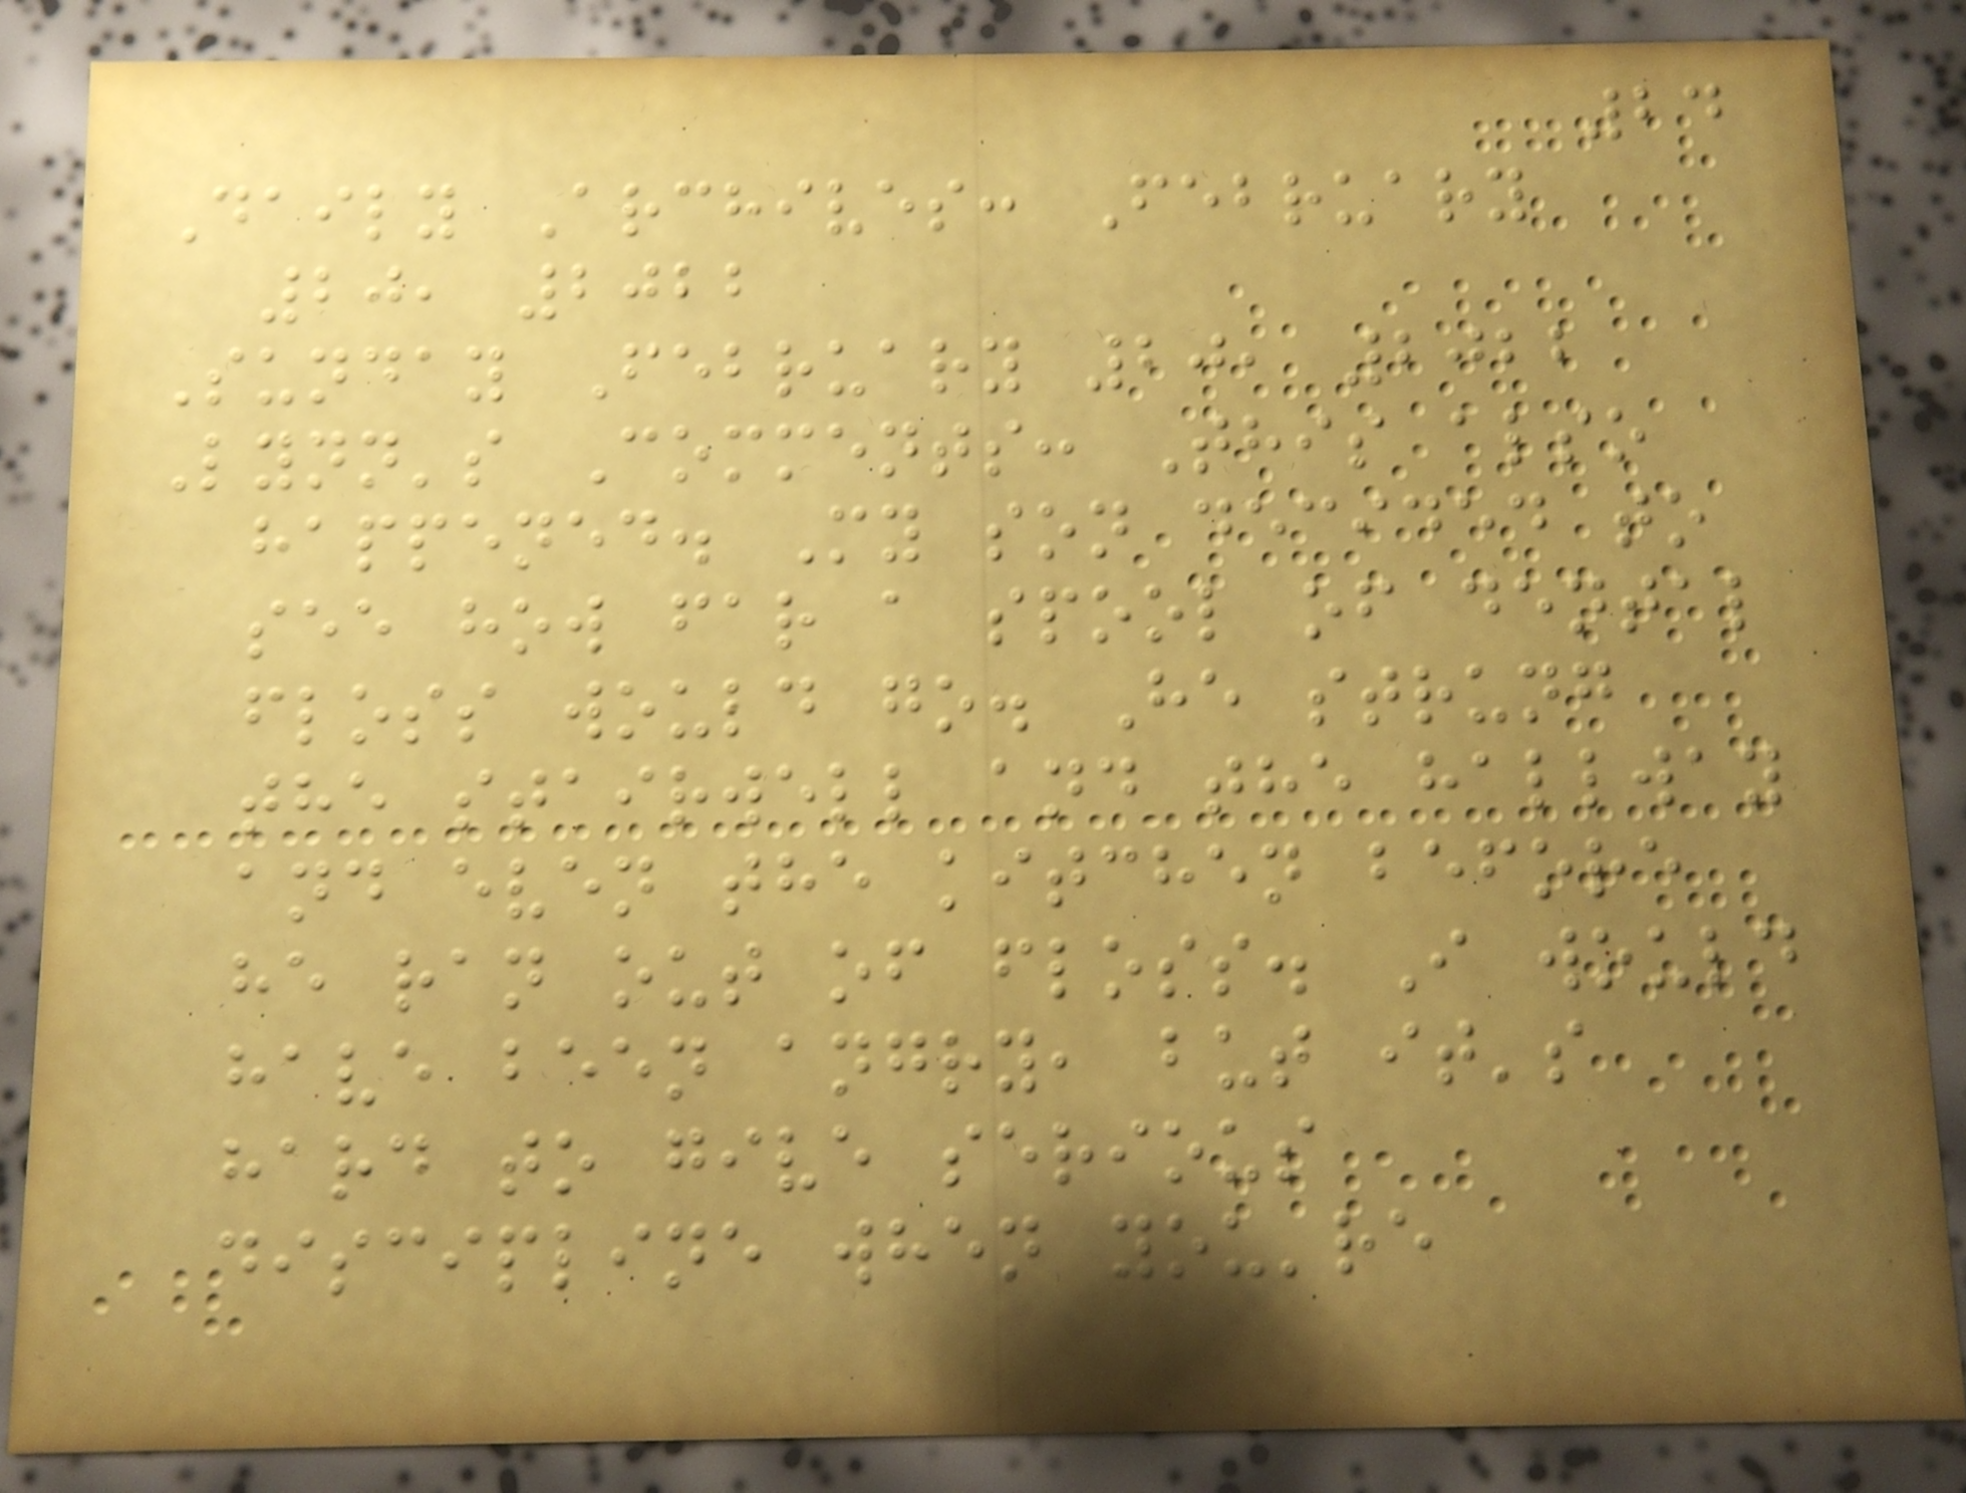24
Daily Archives: February
20, 2022
Sunday February 20, 2022
Lynn's Comments: This also
happened. My son decided to
see how far a spool of dental
floss would go. He strung
the stairwell and the hallway
and even the kitchen before
he ran out of floss. I would
have been angry, but it's
hard to give serious
discipline when you're
